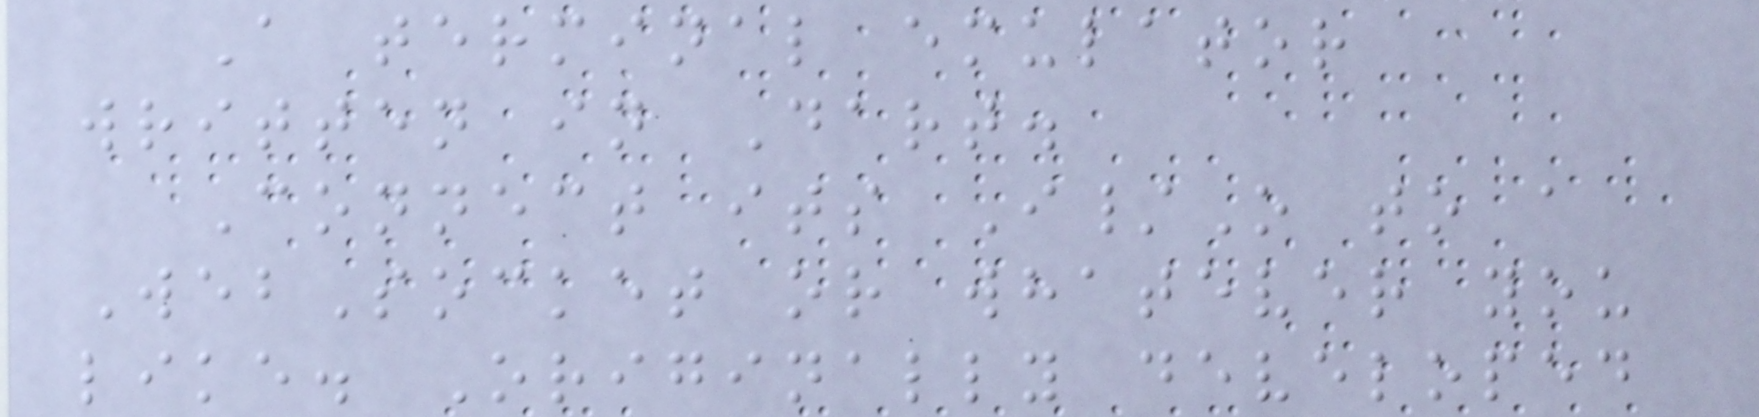A terminal emulator
written in Dart.
Connect its I/O to a
WebSocket or whatever you
like. Originally developed
